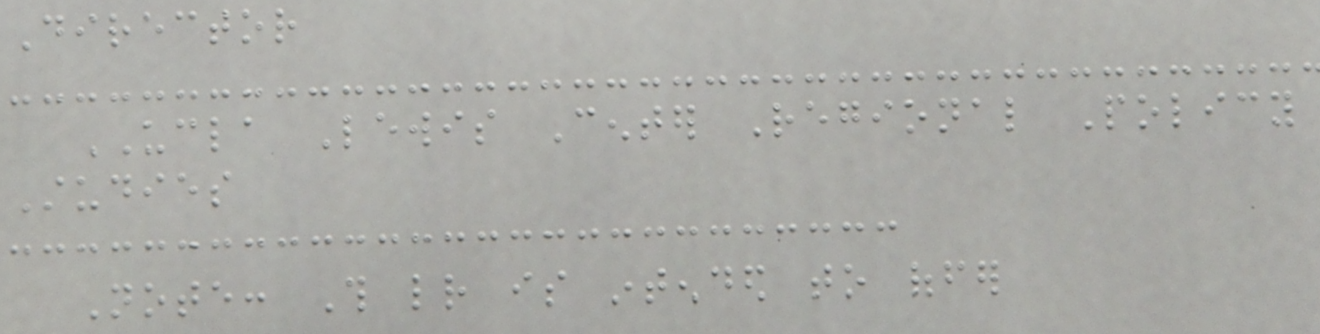Director
UCLA Lewis Center Regional Policy
Studies
Note: This letter is intended to offer
